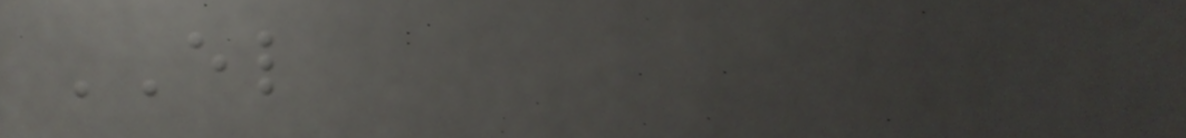EL
